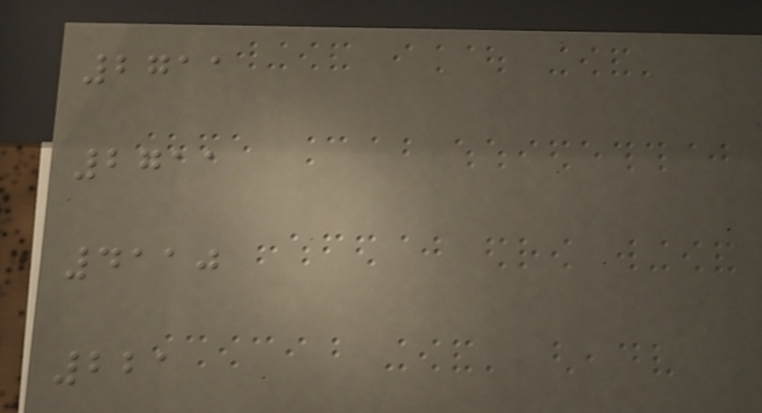2711
2711
4110
221
